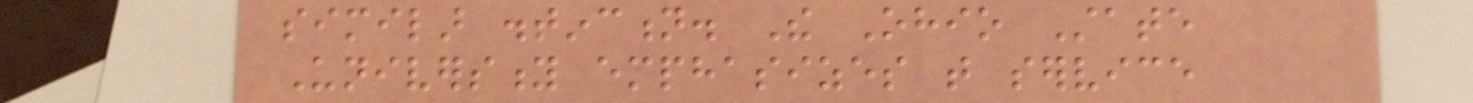similar distinction. The Ohio State
University emphasizes that service
